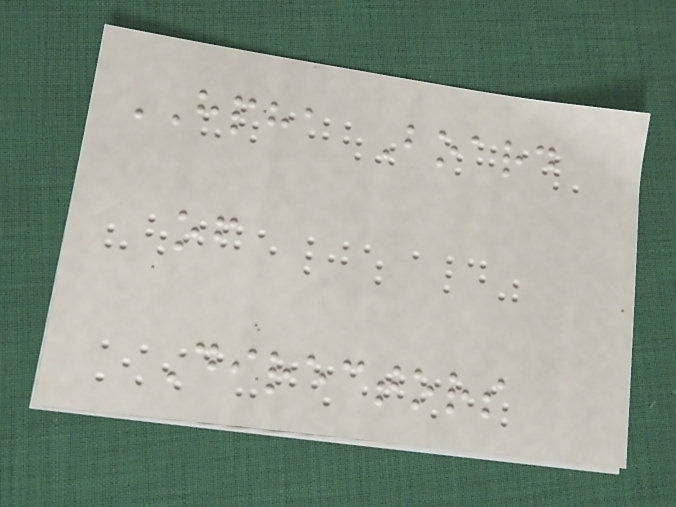HPHA Board
of
Directors
